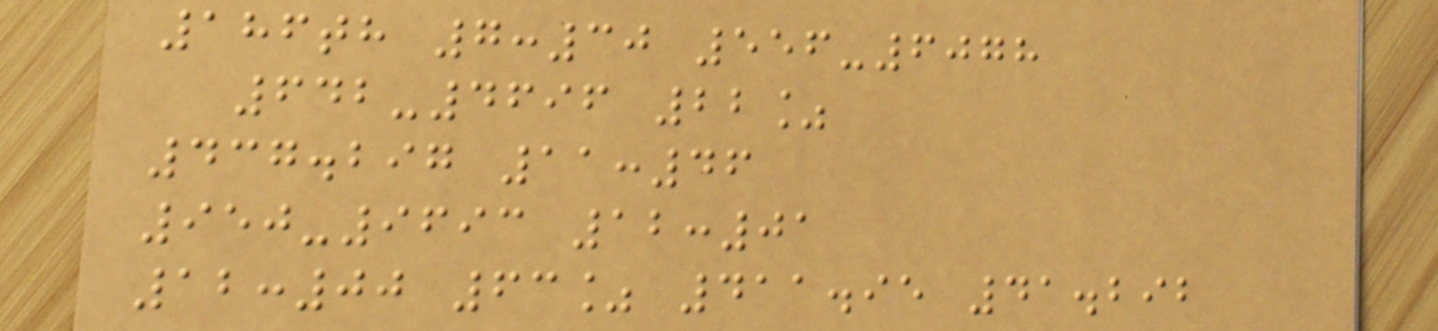186th 7:30 556-6078
642-4696 22%
437.297 11:46
950-9693 12:01
12:00 63% 411.95 41.292
